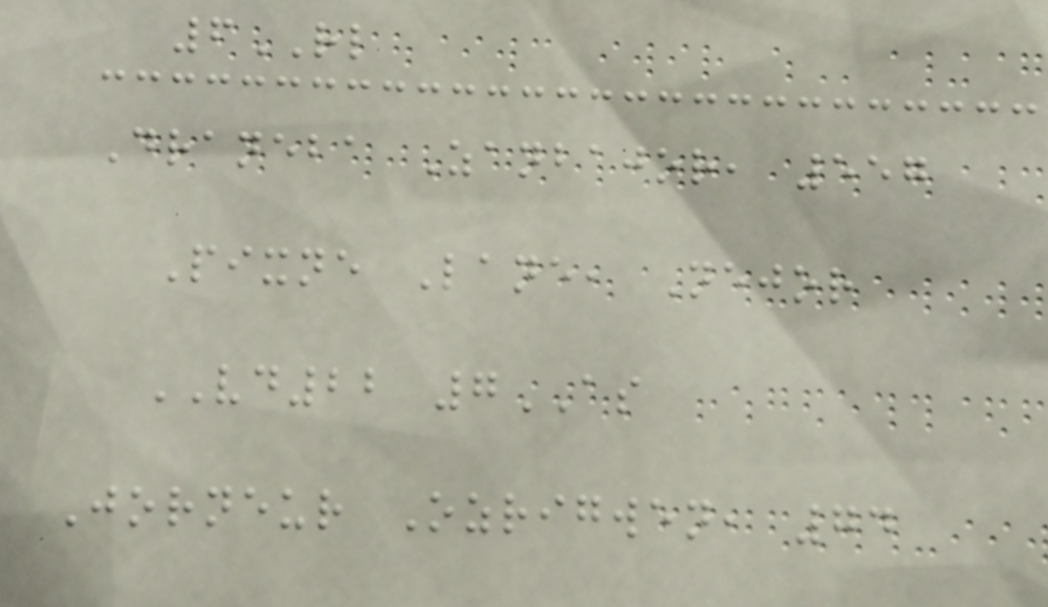6RL
Draneba Zanbajor, 557
Pixne Lane, Nejor
VD22 7AS
Jorneur Ozrigwen, 74
